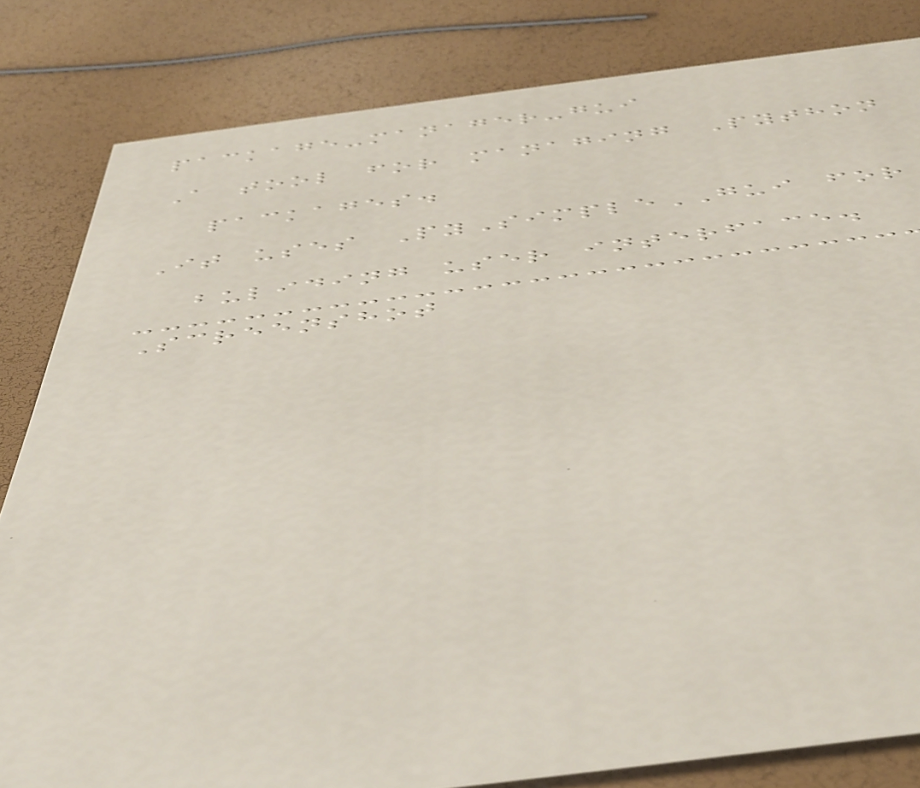package-manager-gui
A tool for managing Python
packages.
It uses PySimpleGUI for
buliding user interface.
Screenshot
